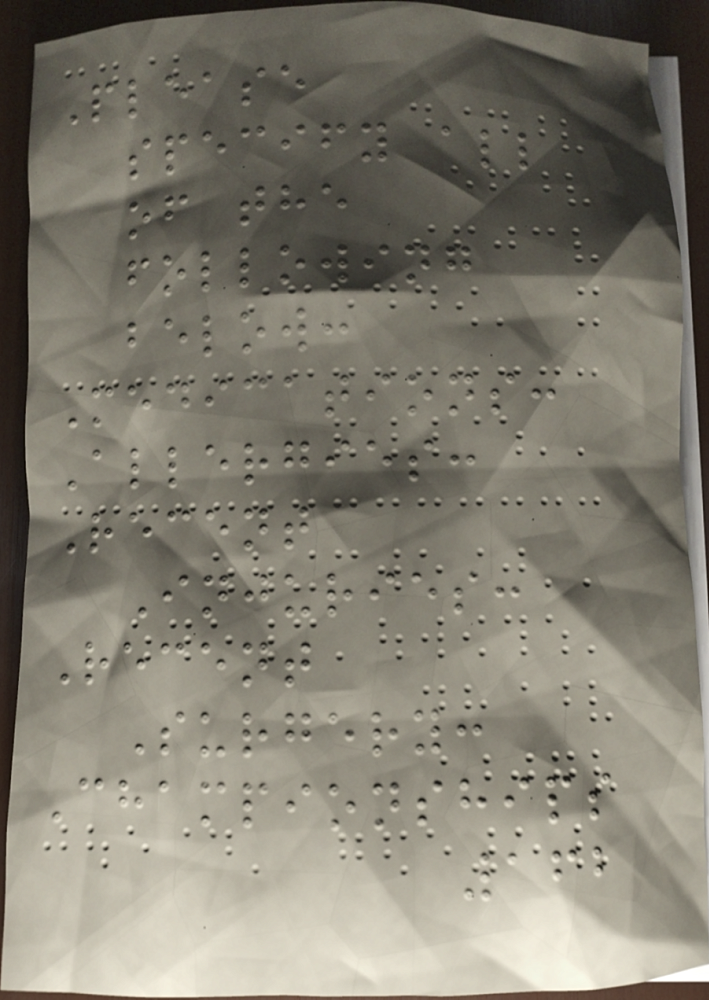Please
specify all
of the
following
below:
Medications:
Allergies:
Recent
Injuries:
Recent
Surgery:
Championships
162
